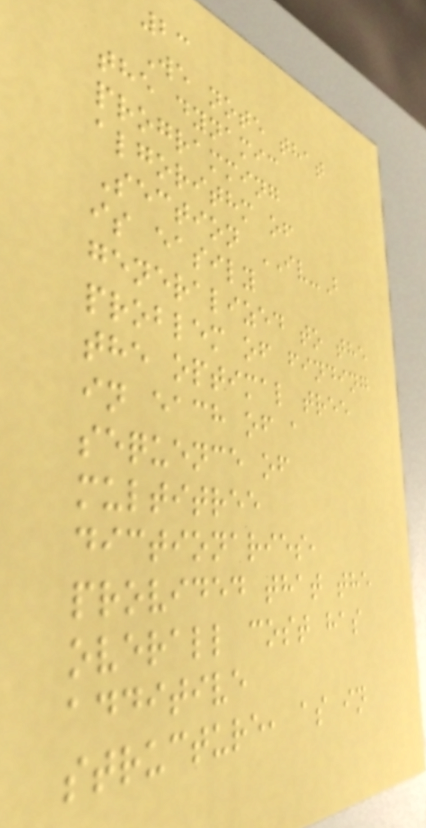23
We note that
the dynamic
programming
algorithm of
Section IV-B
is easily
generalized to the
problem of finding
the optimal tree
in each of a
sequence of
multitree
dictionaries,
provided that the
overall cost has
additive
structure, as in
